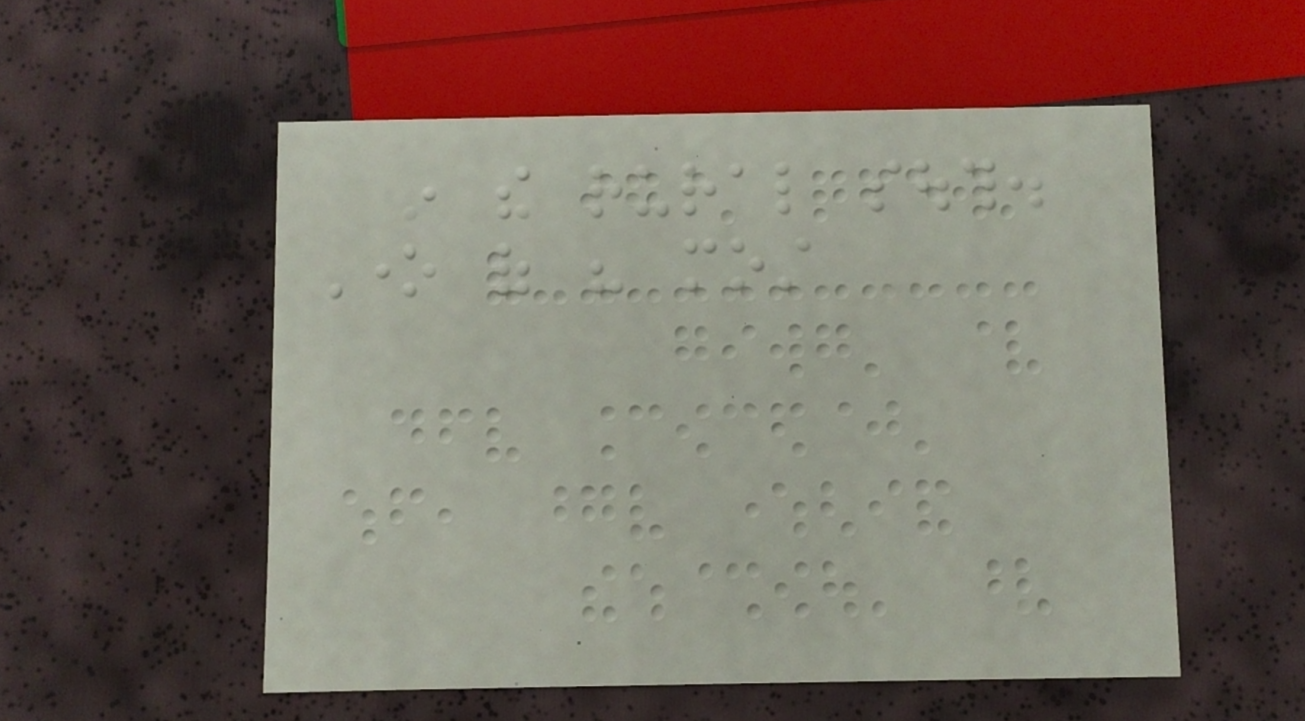in the rural south.
One of his most
